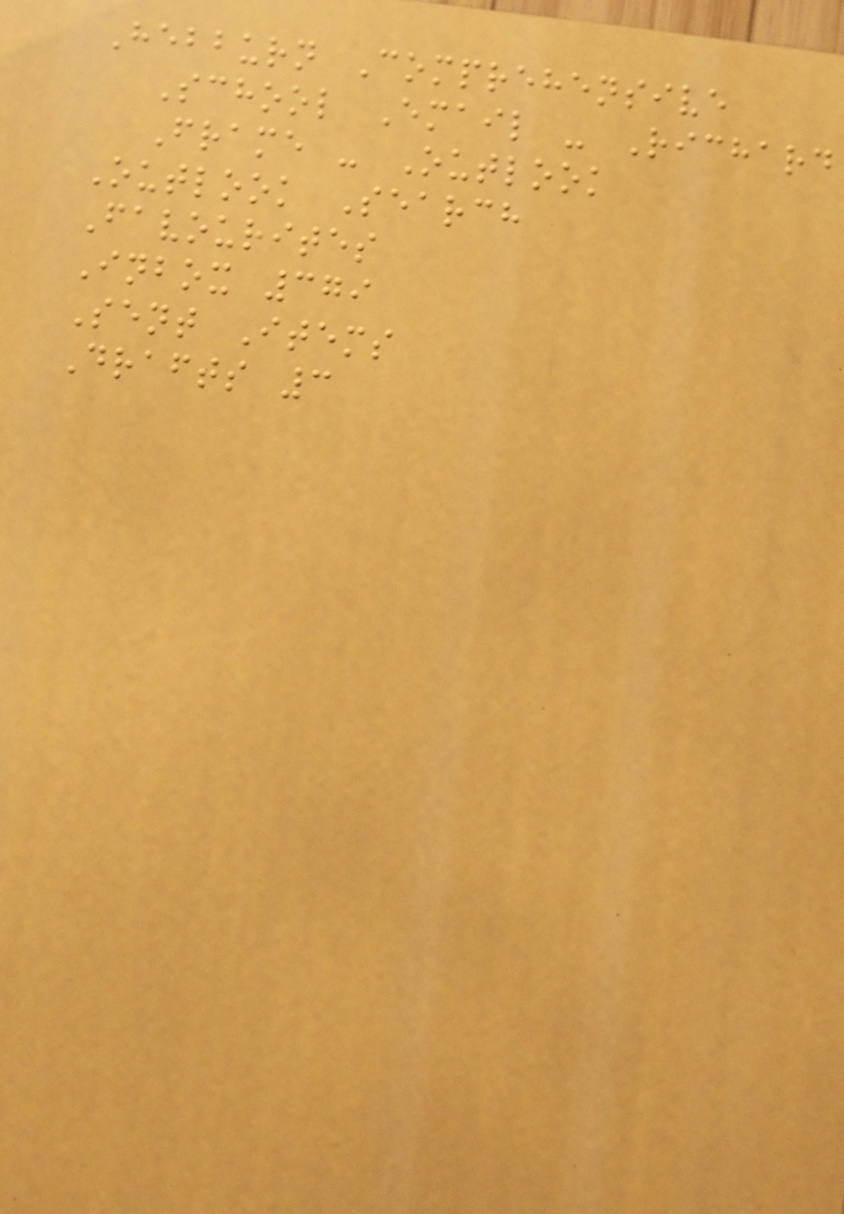Hebburn Comprehensive
School Email - Richard
Frame - Outlook
Outlook Search
Favourites
Inbox 379
Sent Items
Drafts 3
